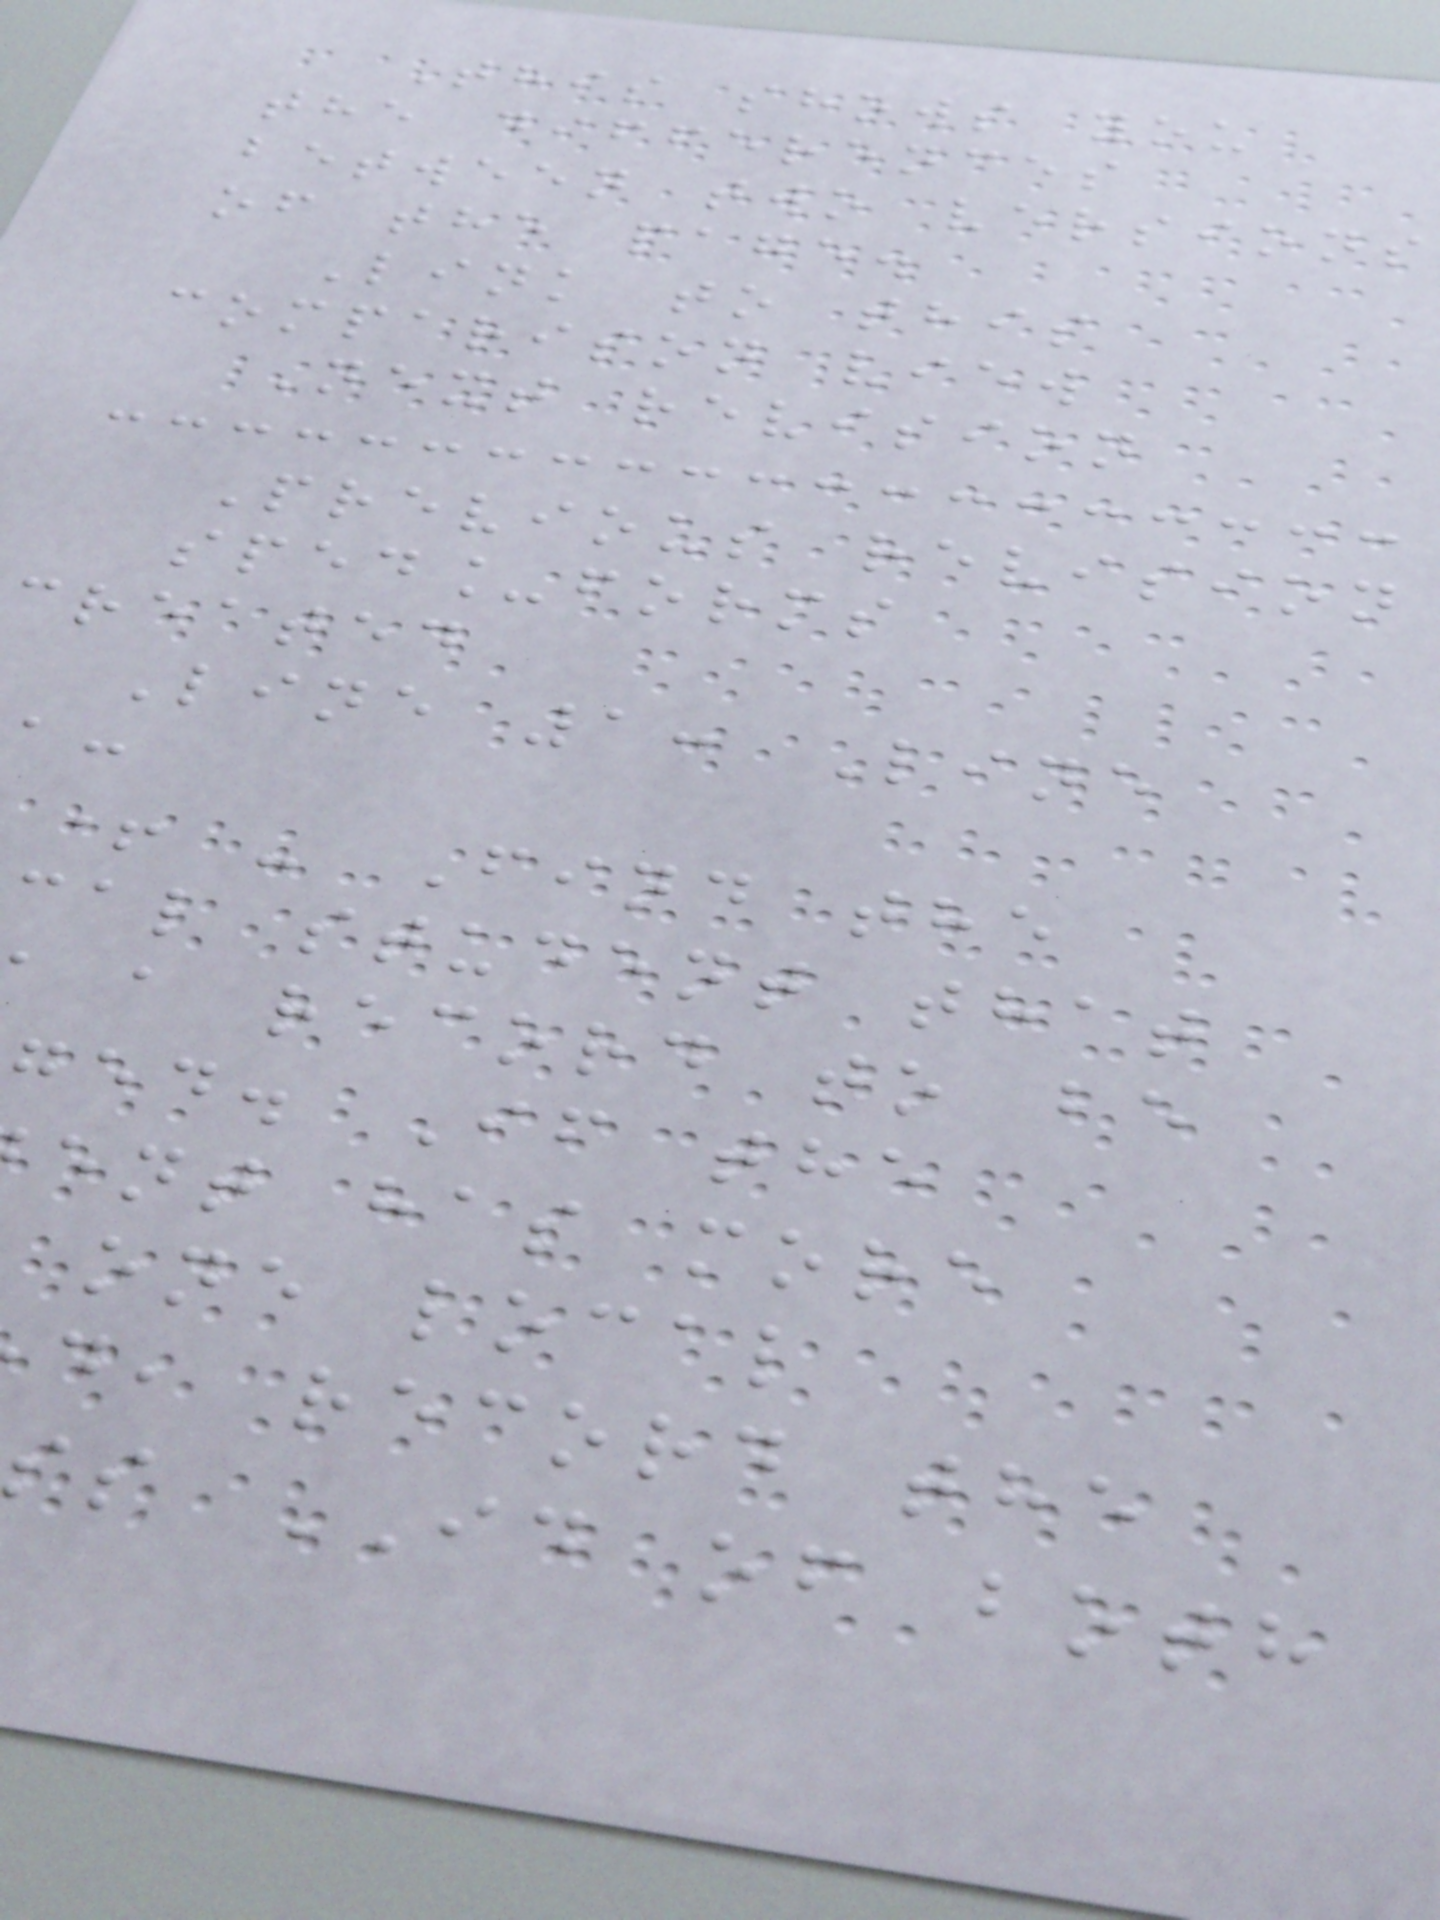This shows you
the differences
between two versions
of the page.
Link to this
comparison view
Next revision
Previous revision
sped_forms
created
Line 1: Line
+ - Find the
cal student that
a record to be
ged. If the
ent has more
one local
d, record the
ss ID of both
